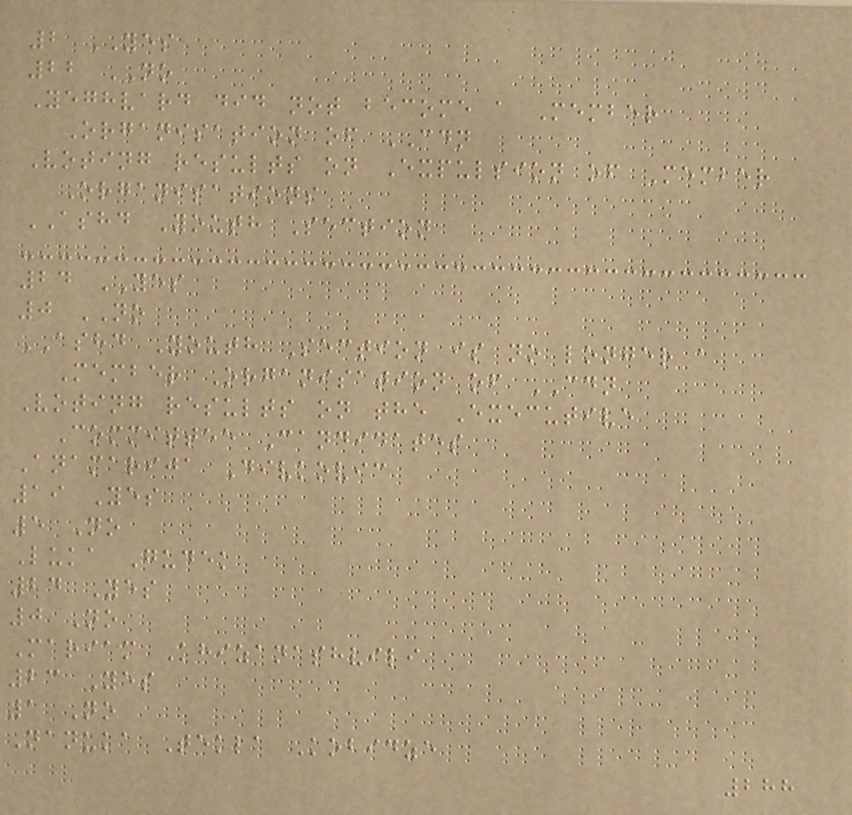2 YES
22 NO
Yeghvard did not become a Member
Organisation of CDN
Voting results on Expulsion of Member
Organisations
ASHD Youth Section
24 YES
0 NO
ASHD Youth Section is no longer a
Member Organisation of CDN
Voting results on the Executive
Committee Candidates
Anamarija Divkovic
19 Yes
5 No
Luka Gudek
24 Yes
0 No
Mariam Khizanashvili
23 Yes
1 No
Nanuka Tekla Kobidze
288
